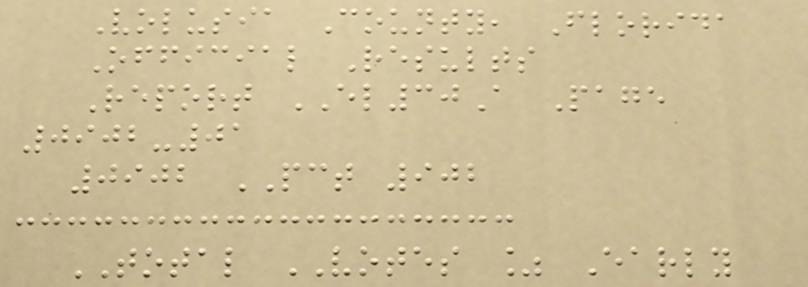Volusia County, Florida
Official Results
Report EL30A Page
0902-01
0902 PCT 902
TOTAL VOTES % Early
